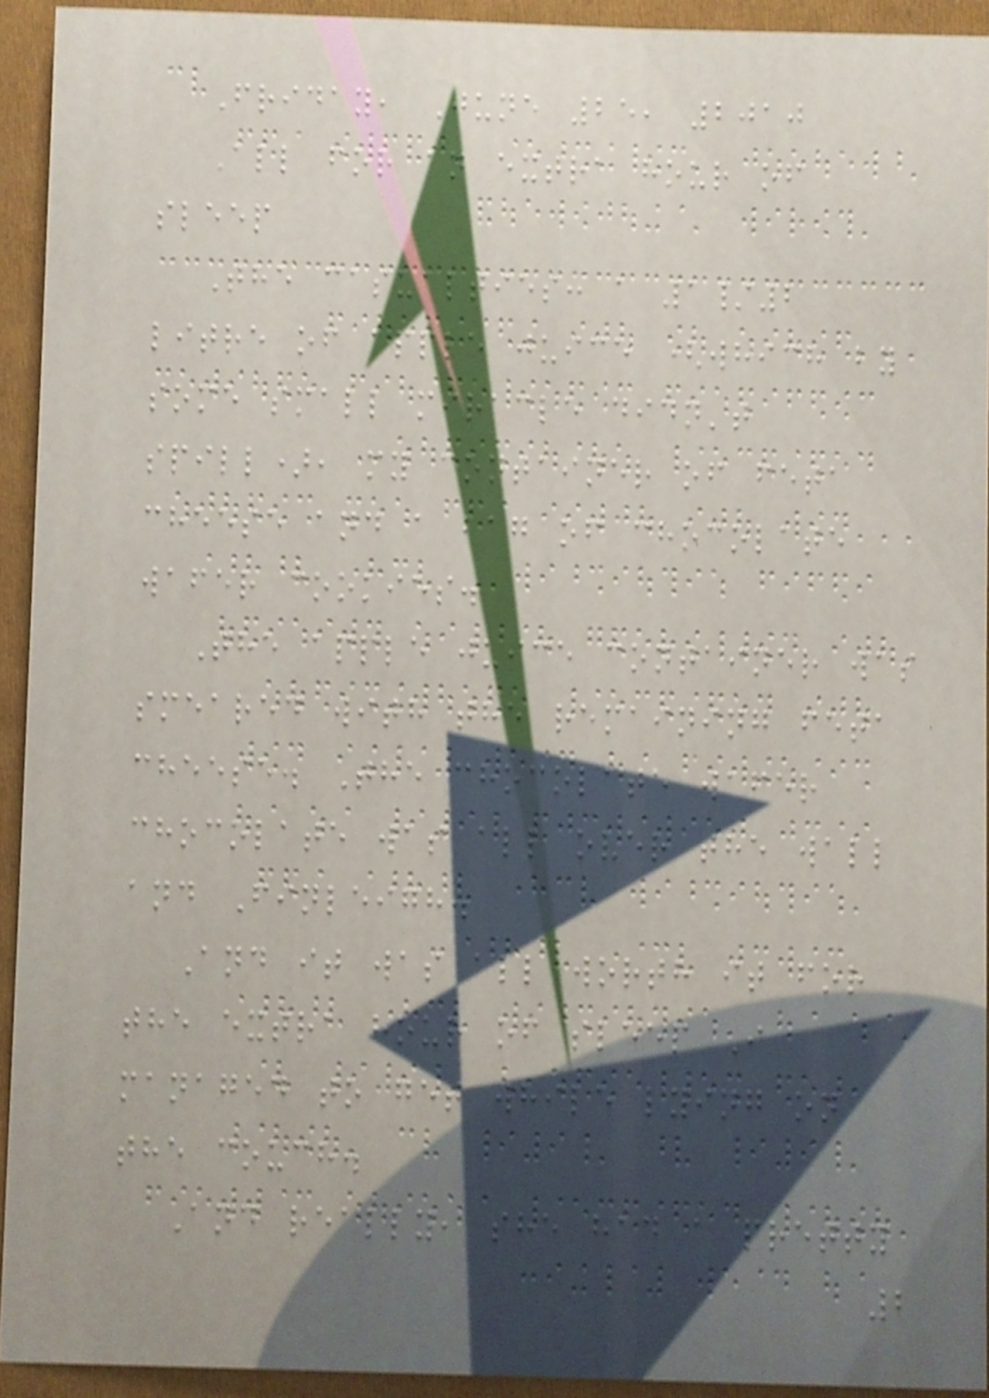Friday, June 25, 2010
All for an extra hour of
sleep
The casualties: a 1/2
litre of apple juice (which by
some small miracle didn't
spill), my container of feta
cheese and a bag of chocolate
wafer cookies.
The apple juice container was
smeared with the remaining feta
cheese. The chocolate wafer
chocolate was all over the wall
and Finleigh.
And it was all worth it for
the extra hour of sleep I
managed to get while lying on
the couch.
And really, she had a pretty
2
